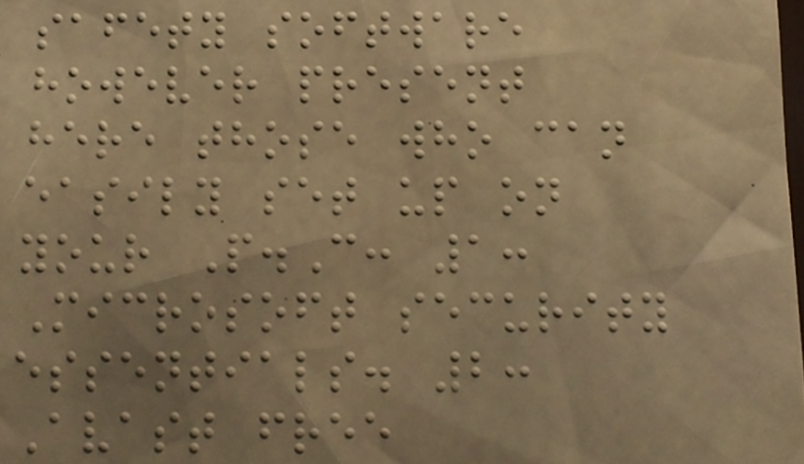safety software
however present
here those who can
easily set up on
your P.C: 1:
Microsoft security
essentials. 2:
Avast free
